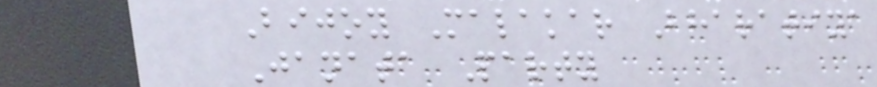Bijoy Malakar Bharatiya
Janata Party
